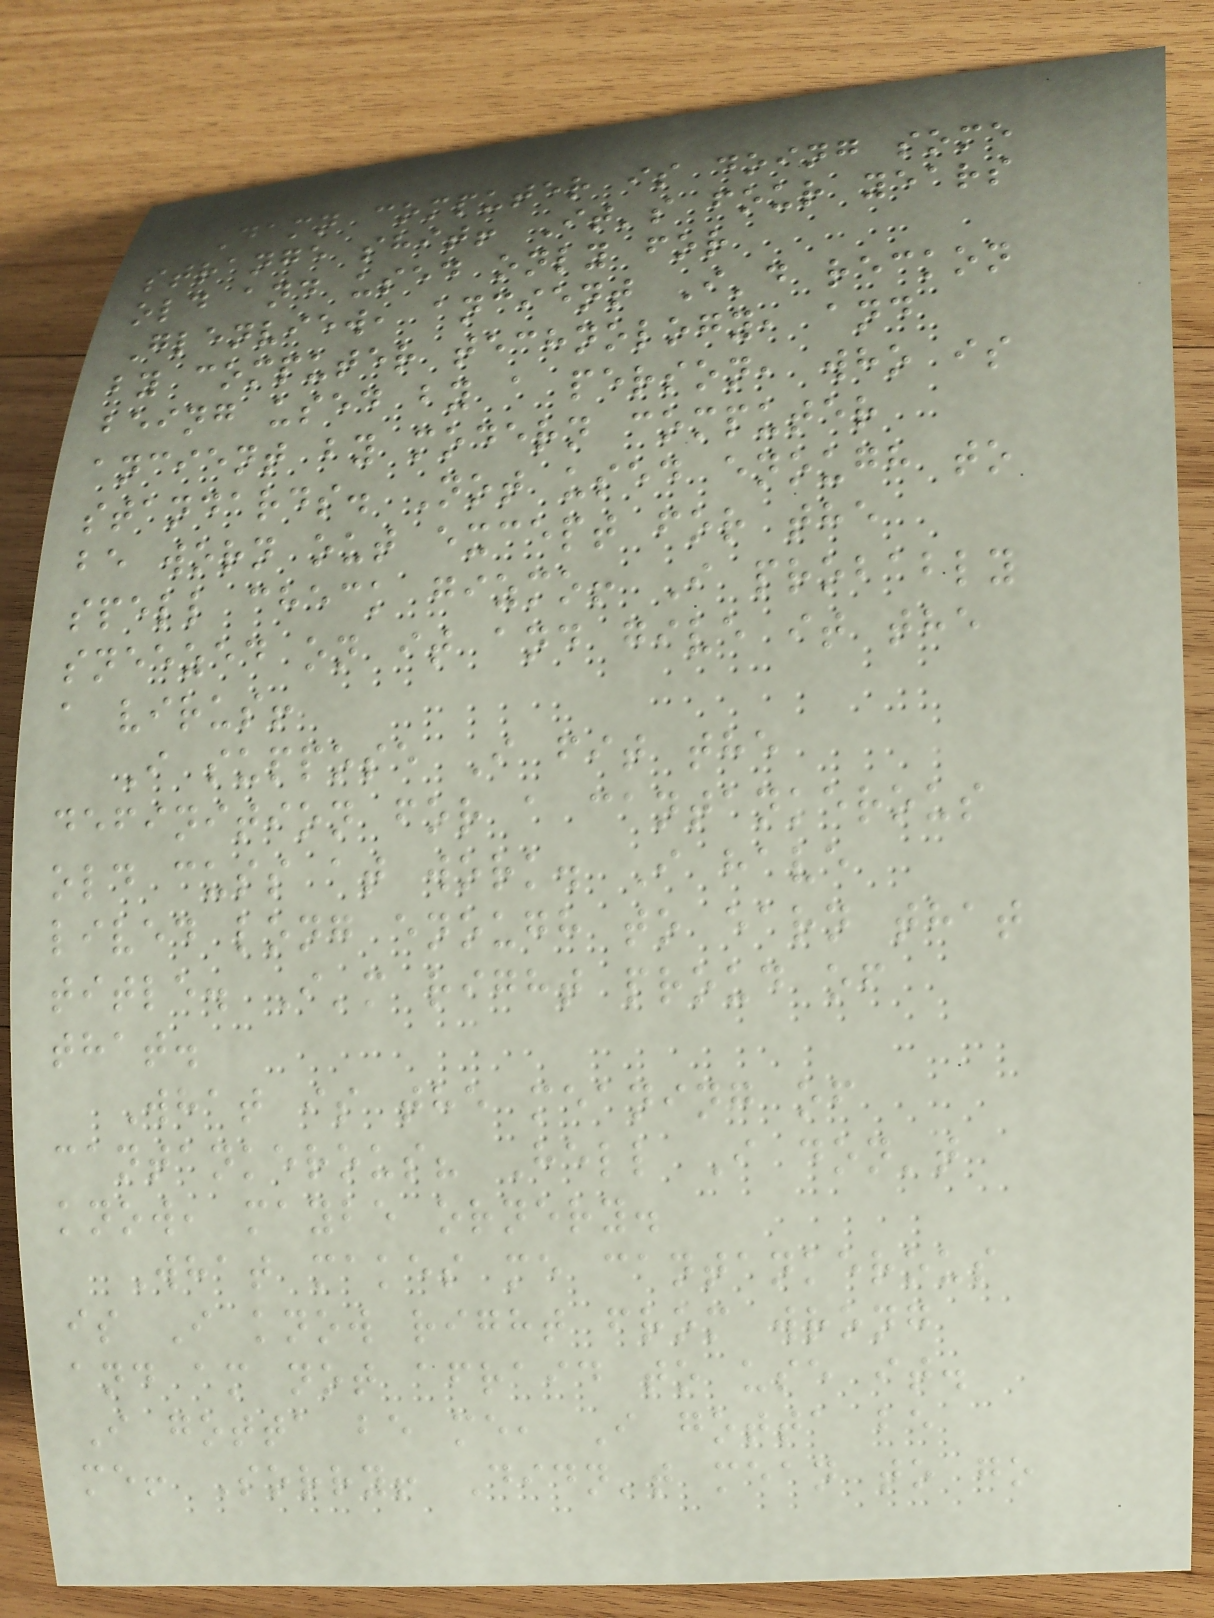Damn computer is doing some
strange shit! It's four years
old and used only for
Glenview, ancient I'd reckon
by computer technology, and
being used by a person, who is
ancient by modern computer
standards. Not used enough to
be worn out except for the
spell check gizmo! I probably
sneezed on it and give it the
a virus!
I suppose I fit the
definition for a cantankerous
old cuss at work. I have
lived long enough to earn that
title. I'm right proud of
that.
What is the meaning of
cantankerous? Hell I don't
know, maybe ornery.
What makes me cantankerous
is I know right from wrong
and am not afraid to use it.
I gotta be me, I gotta be
me! Sorry! Didn't mean to go
